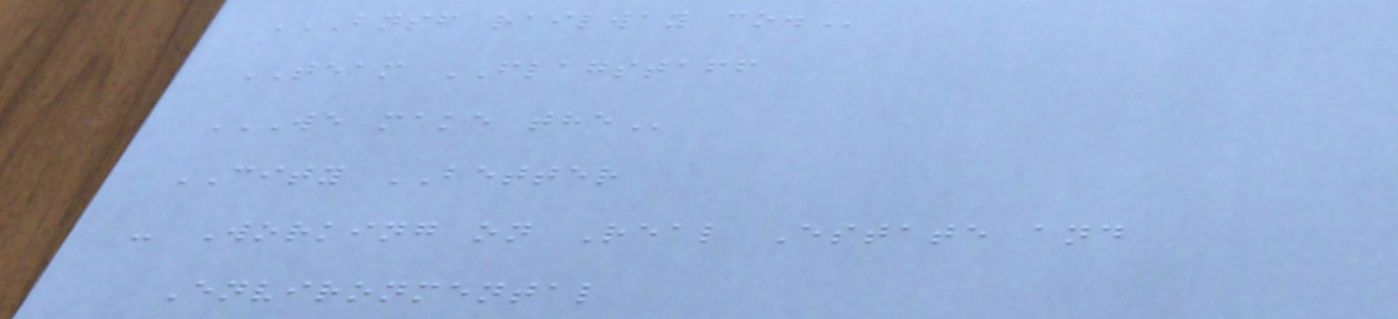BNSF RAILWAY CO.
TEAM FLAGSTAFF
WE MAKE THE
CITY BETTER
- Working on Real Estate and
Environmental
